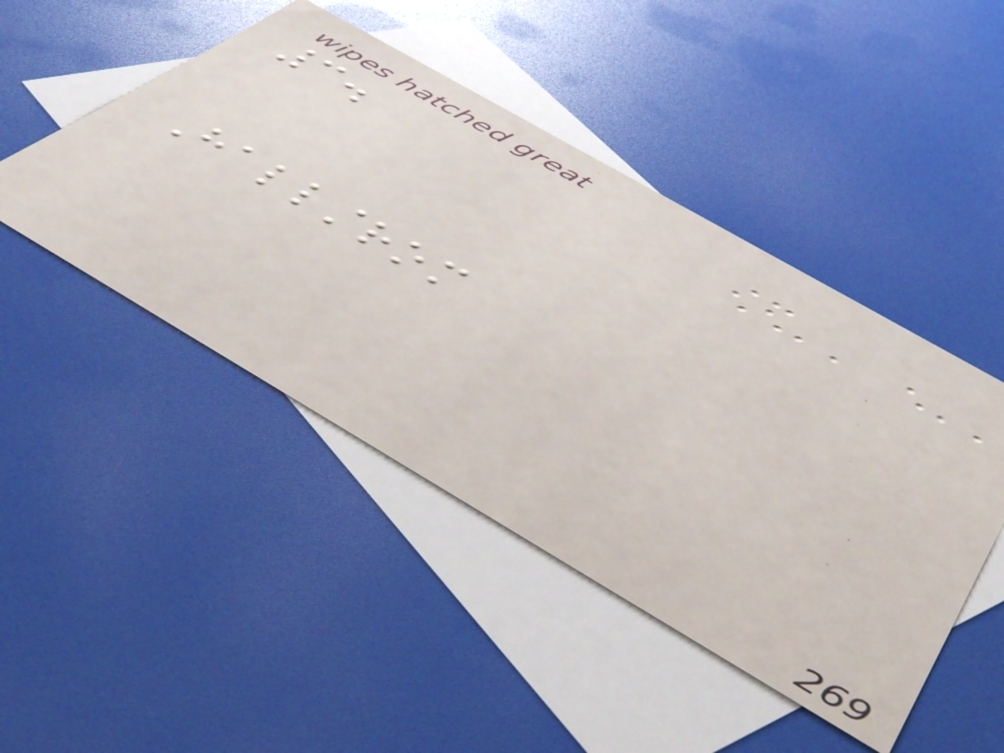3.
Hallstrom
